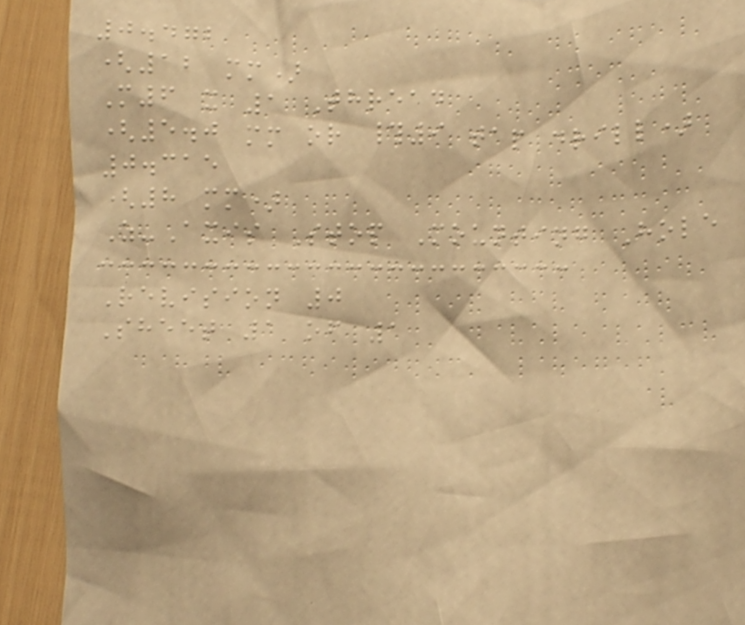0.472
(12 mm)
M6 x 1 Thread
(5.0 mm or #9 tap drill)
0.315
(8 mm)
Z-Axis Stop Mounting Hole
Revision 0
Sheet 1 of 1
